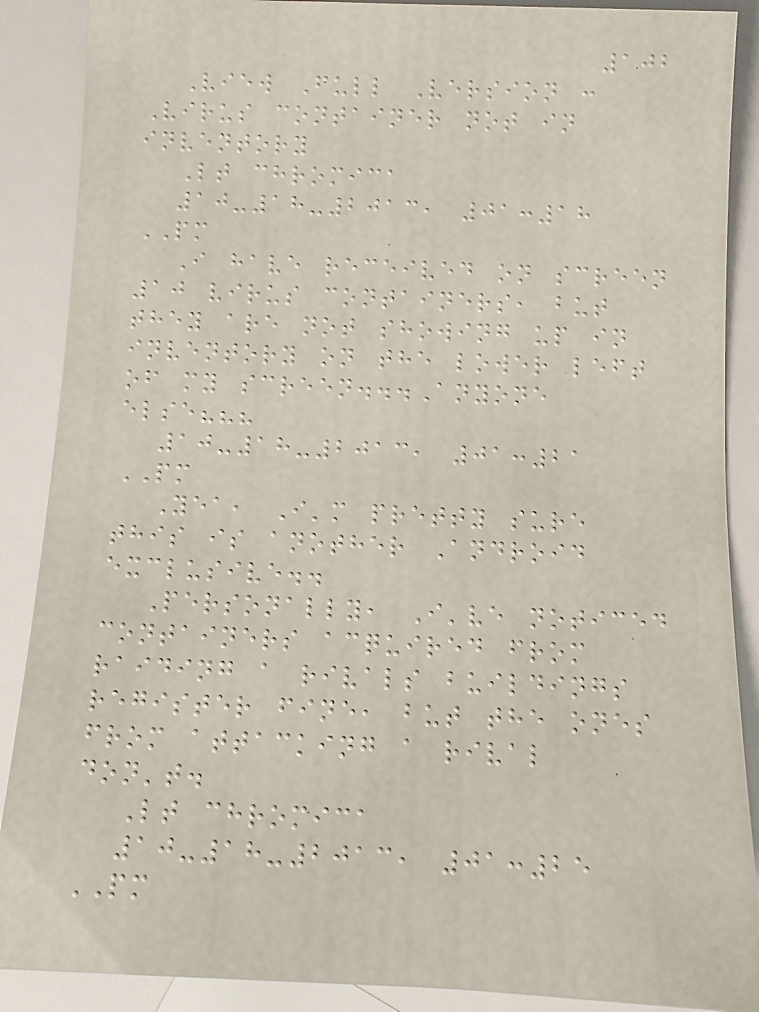102
View Full Version :
Virus container not in
inventory
Lt chromica
10-18-2013, 01:18
PM
I have received on screen
10 virus containers, but
they are not showing up in
inventory on the lower left
of my screen...Anyone
else???
10-18-2013, 01:21
PM
Yea, I'm pretty sure
this is another Android
exclusive..
Personally, I've noticed
containers acquired from
raiding a rivals buildings
register fine, but the ones
from attacking a rival
don't.
Lt chromica
10-18-2013, 01:25
PM
